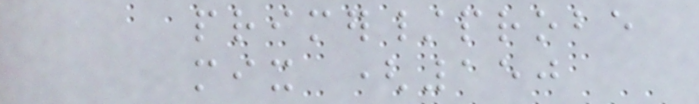primer/probe
mix (150
